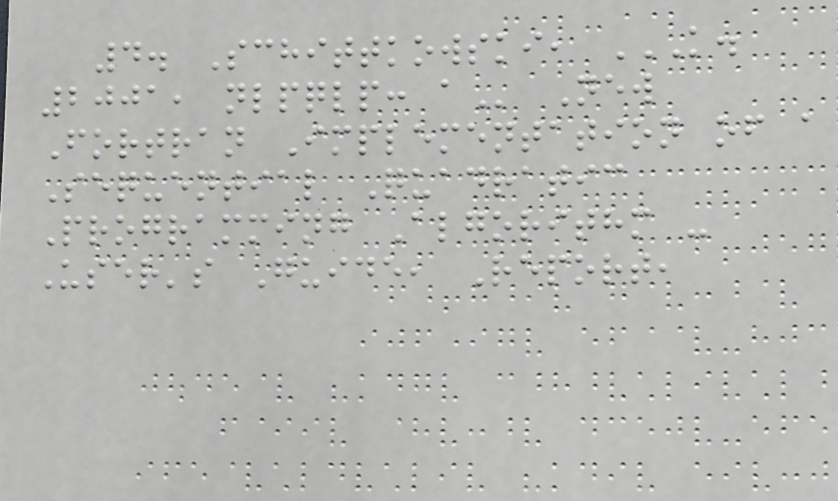4. Schittkowski, K.
2001, NLPQLP: A New
Fortran Implementation of a
Sequential Quadratic
Programming Algorithm -
User's Guide, Report,
